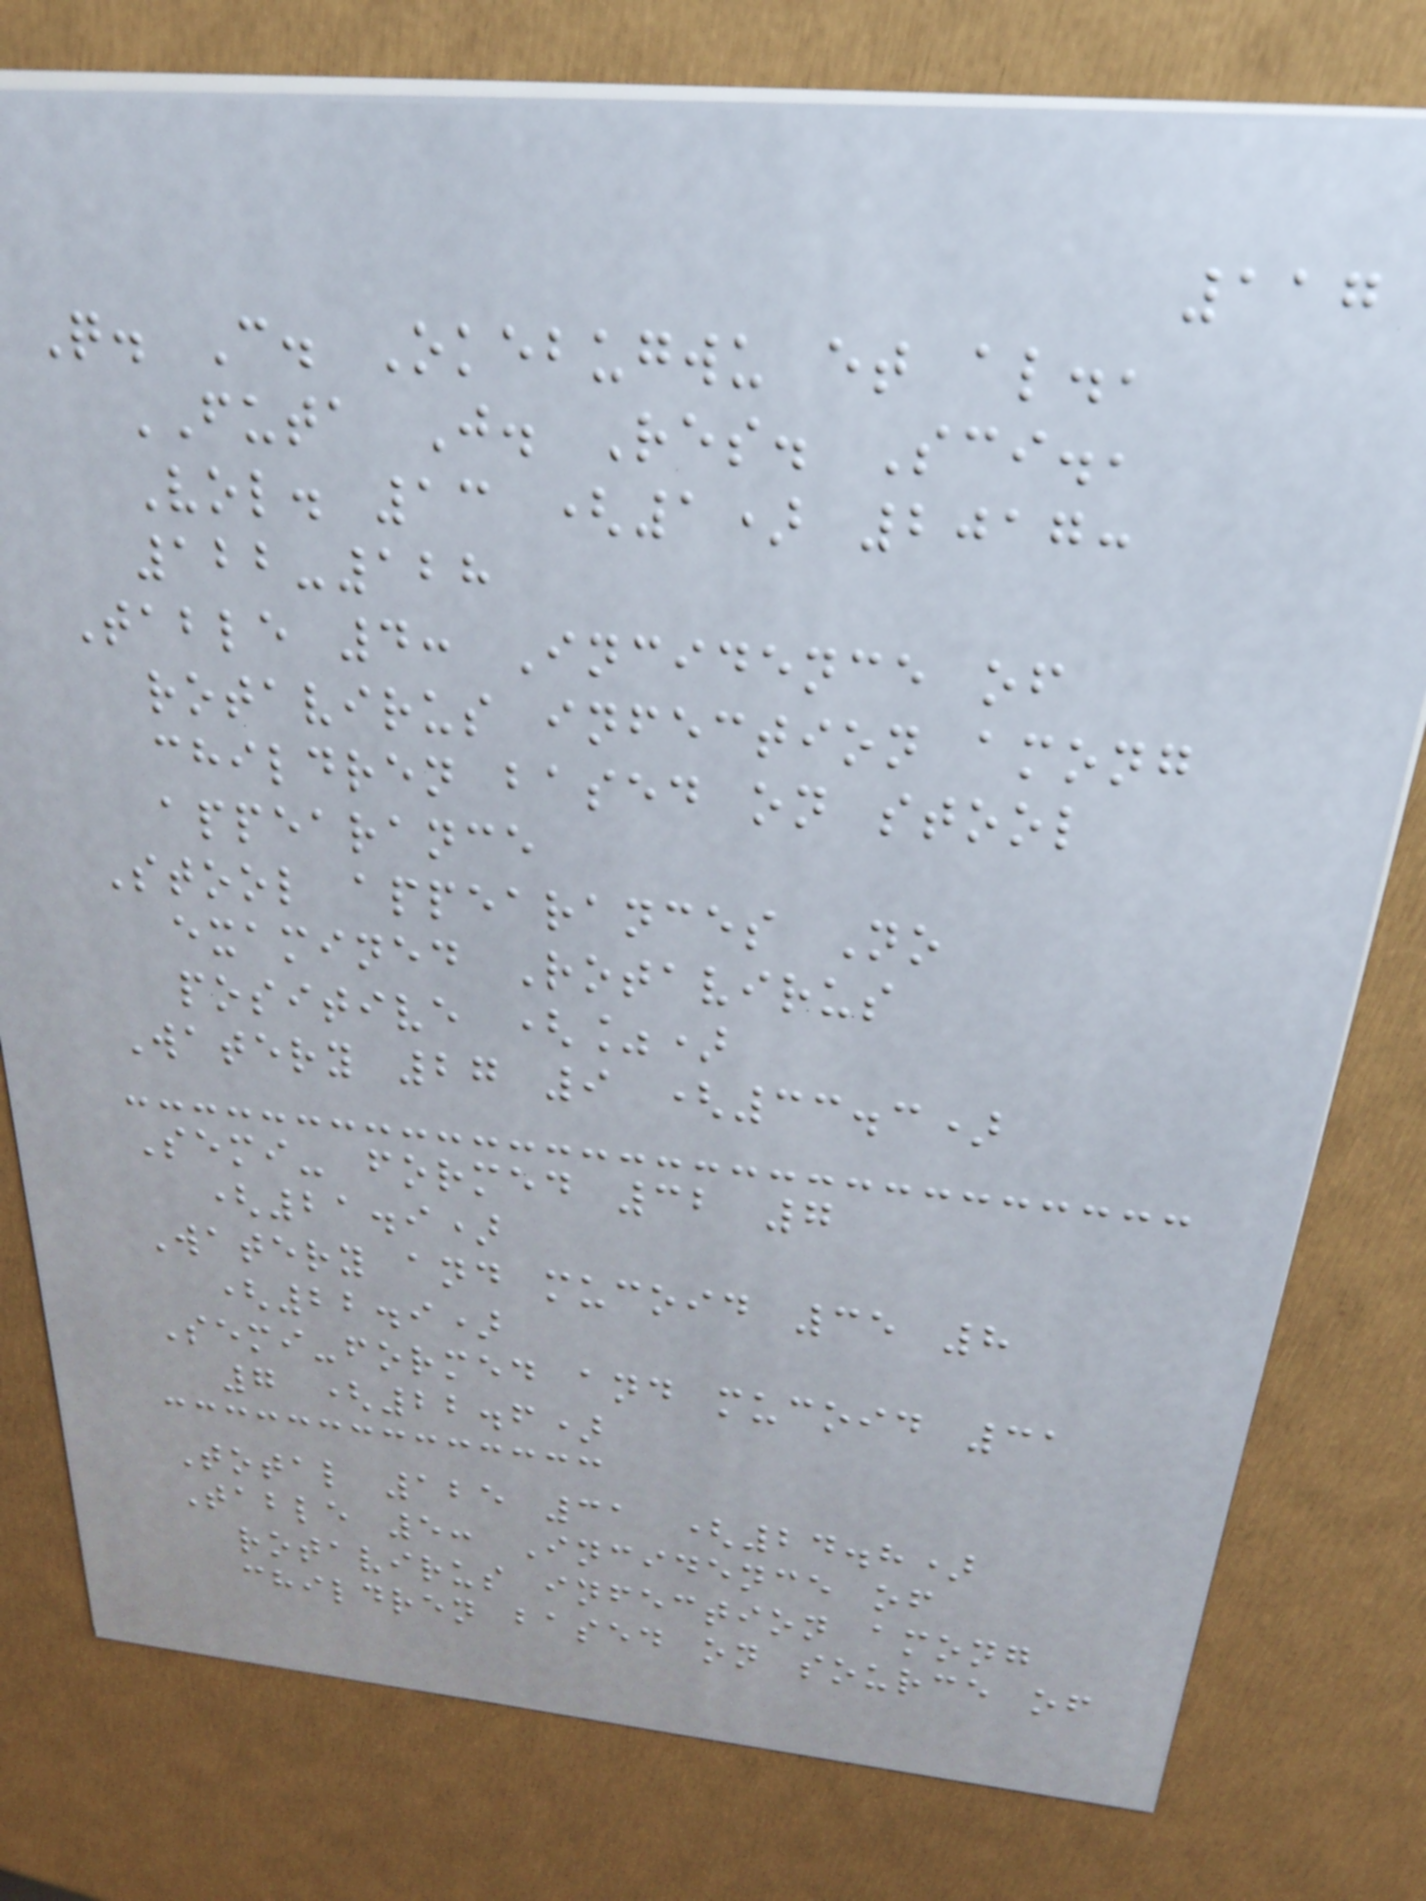117
Q. C. Okebugwu et al.,
FUTA J. Res. Sci.,
Vol. 13 (1) 2017:
122-128
Table 4: Incidence of
rotavirus infection among
children based on stool
appearance
Stool appearances No
examined Rotavirus
positive (%)
Watery 27 9 (33.3)
Semi- formed 32 7
(21.9)
Watery and mucoid 35 8
(22.9)
Semi-formed and mucoid 31
7 (22.6)
Total 125 31 (24.8)
Table 5: Incidence of
rotavirus infection among
children based on source of
